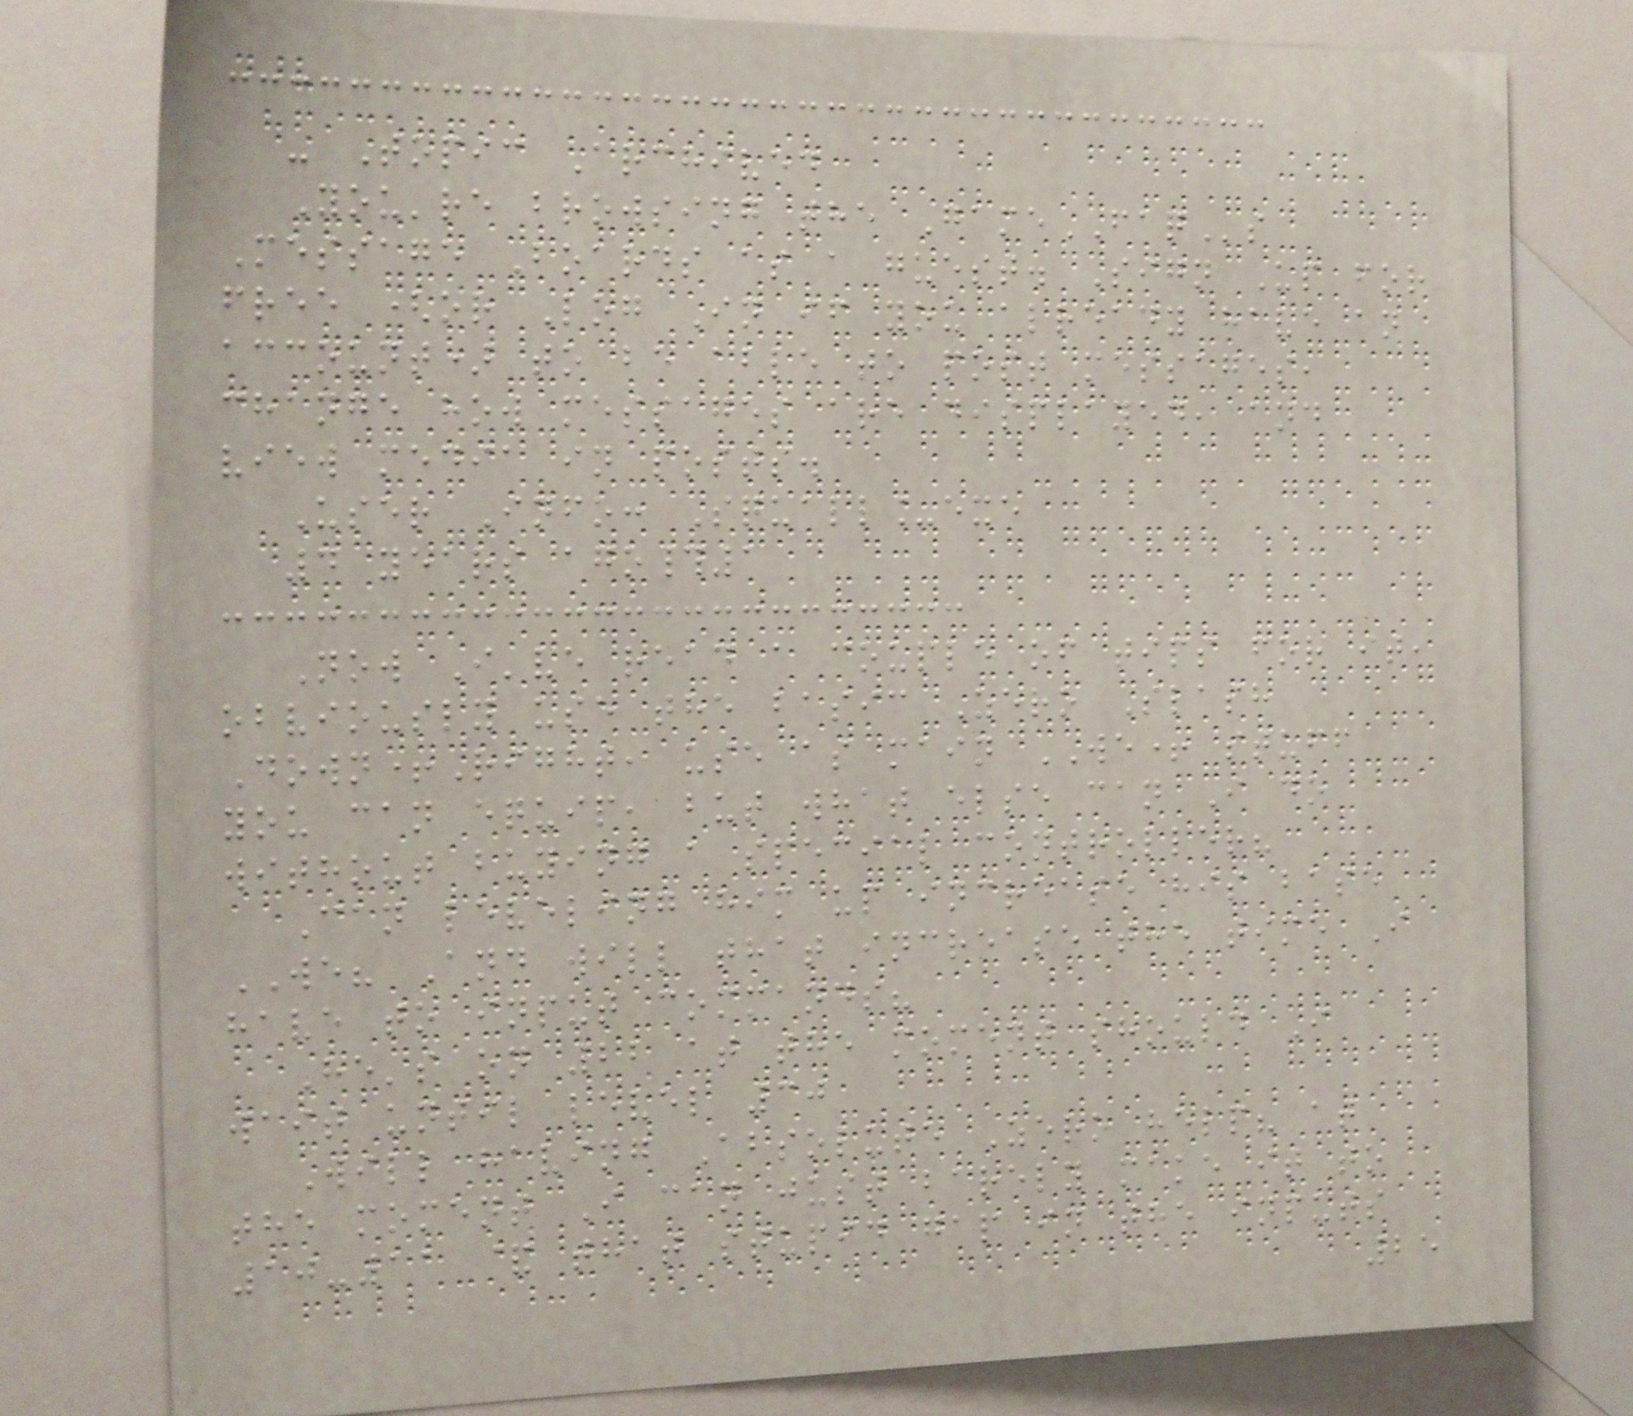- Topic Archived
You're browsing the GameFAQs
Message Boards as a guest. Sign Up for
free (or Log In if you already have an
account) to be able to post messages,
change how messages are displayed, and
view media in posts.
User Info: Squall_exe
4 years ago#1
Now I've read a couple of tips for it,
obviously use the basic Zero Slash
Down+Right, use as main WE+ stuff
you can equip, but what else can I do
without buying a special controller?
Can leveling him up increase his base
WE? And will that increase the time I
have to input commands?
He's on 22 at the moment should I
wait until level 30
Will having Absolute Zero help? at
the moment I can just barely make it to
10-11 & that stupid gap in the inputs
25
